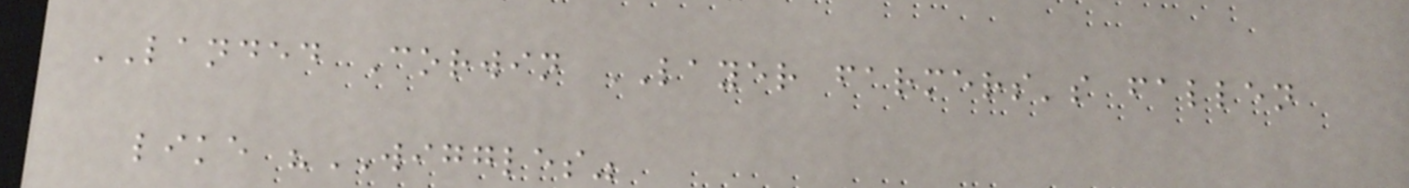LANDED Corwin LAYER farmers's fallen
like "WIGGLES"
